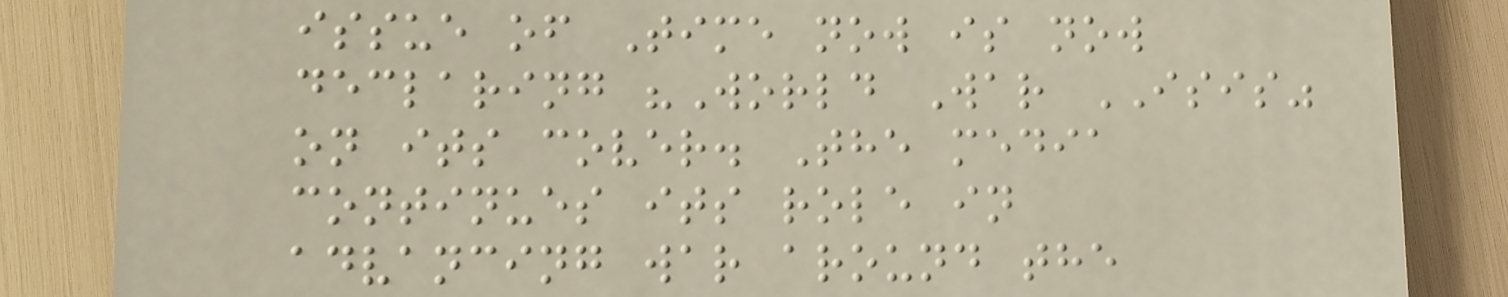issue of Time now is now
declaring "World War ISIS"
on its cover. The media
continues its role in
advancing war around the
